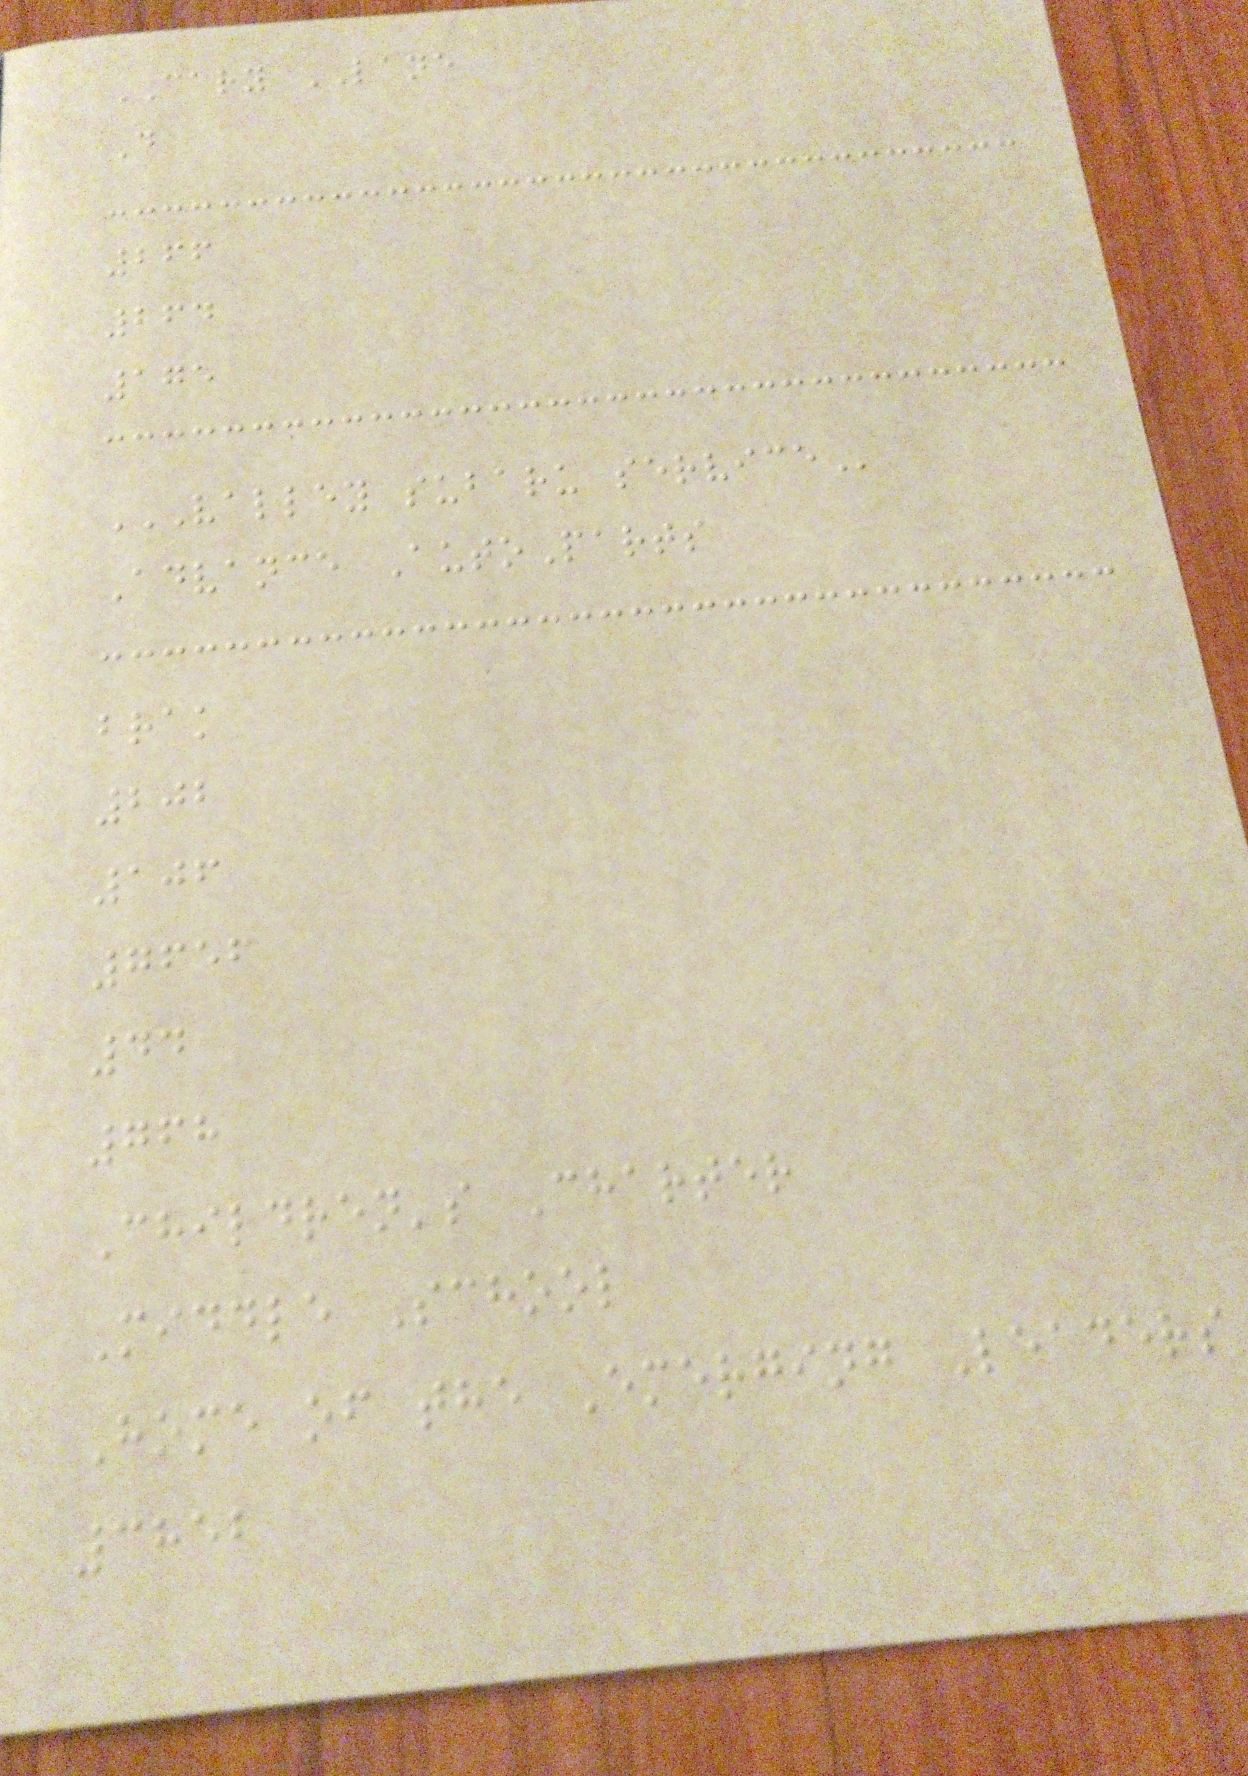CARY LANE
D
266
264
175
VALLEY SUBARU SERVICE
Advance AutoParts
brak
202
106
7656
44
768
Children's Charter
Middle School
Home of the Emerging Leaders
3852
